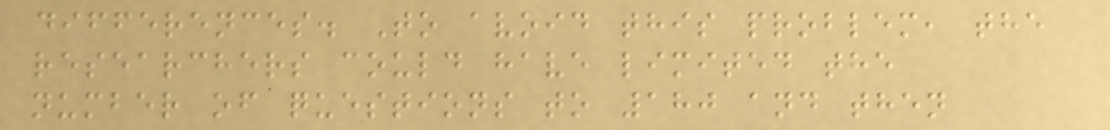differences. To avoid this problem, the
researchers could have limited the
number of questions to 180 and then
